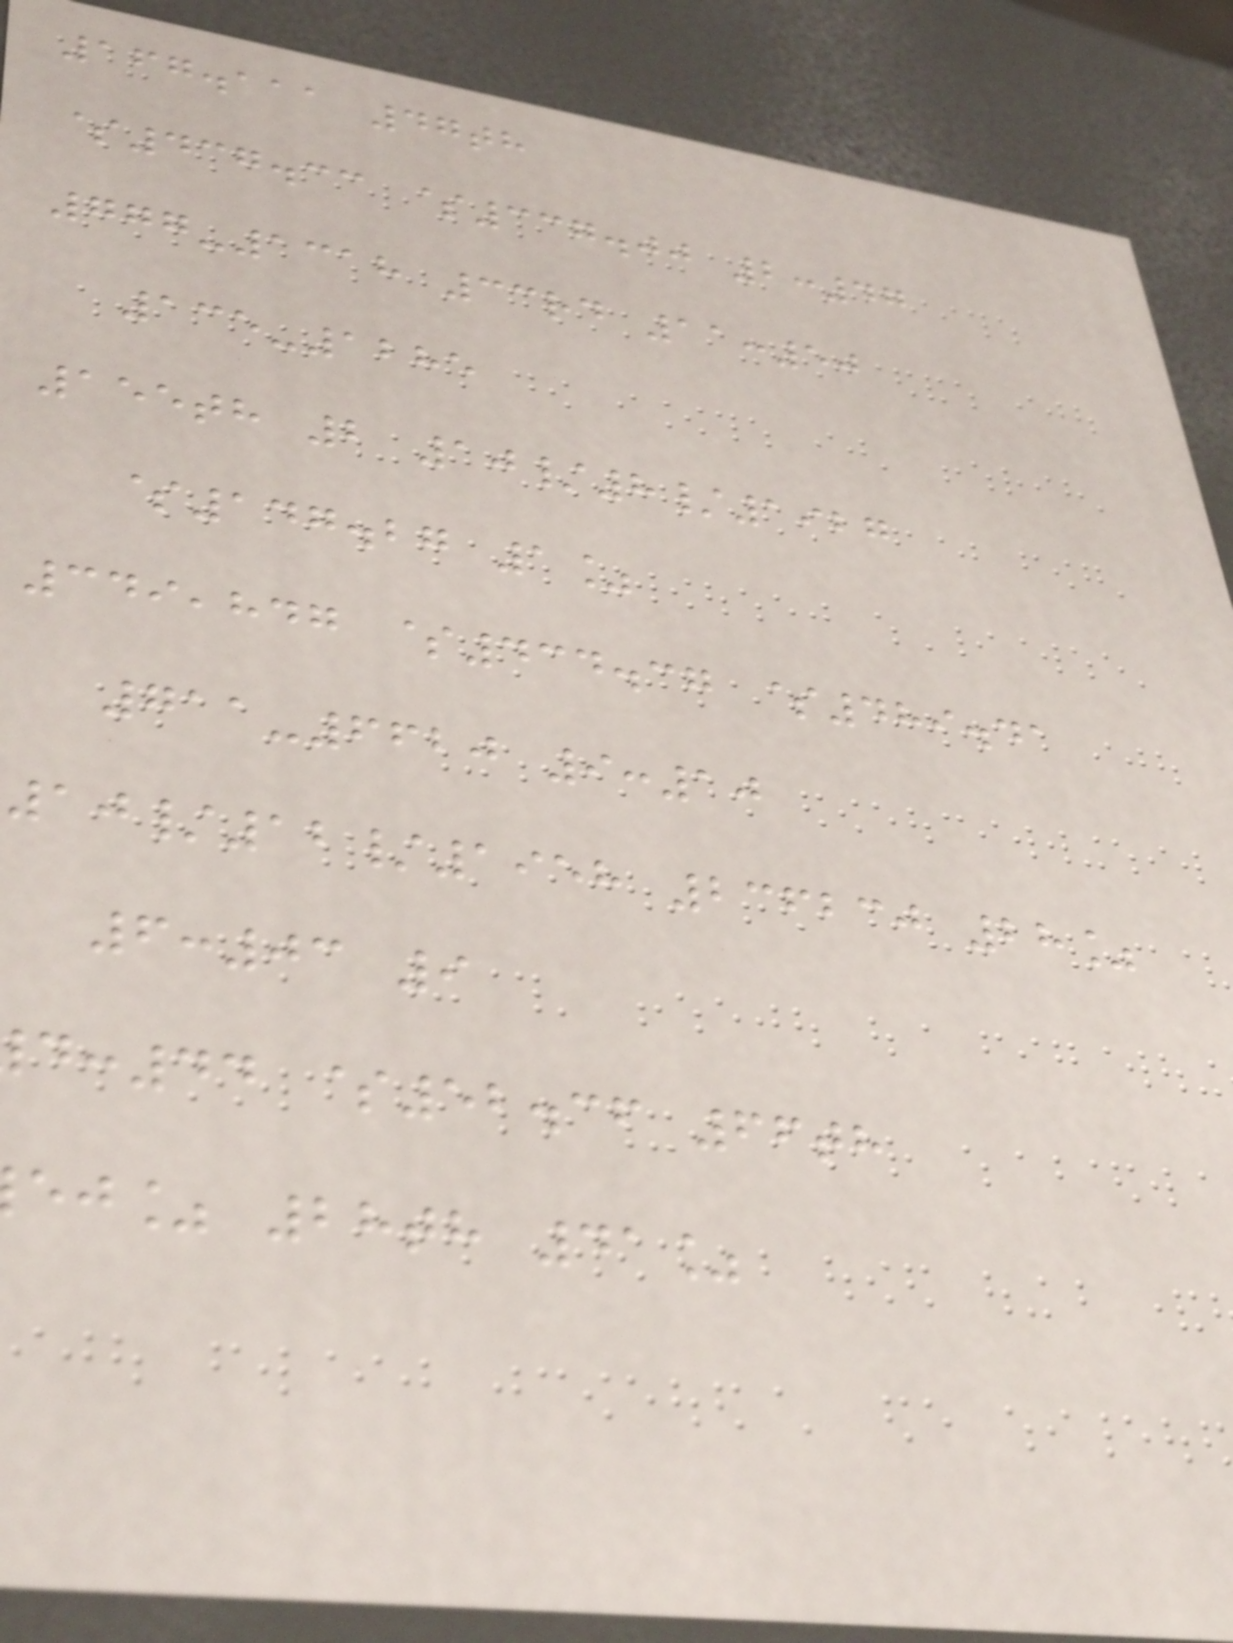167.111 47th
$437.33 $337.00 2:47
777-1318 33rd 11:50
135-1285
155th 2 10/8/1927
$147.27 1%
349,847 $434.37 $489.41
711-6620 9:10
10/12/1958 236230 28%
6:03 9
:44 $52.36 66th
ej% 28th 41%
